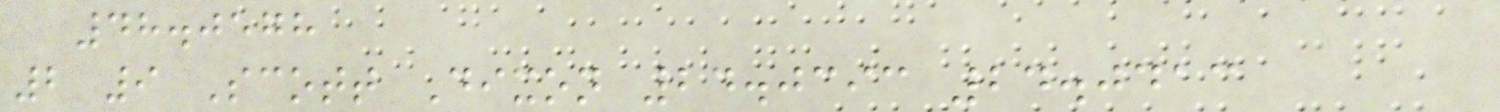48.0578
2 9 Scott Dixon 24.0393 24.0413
